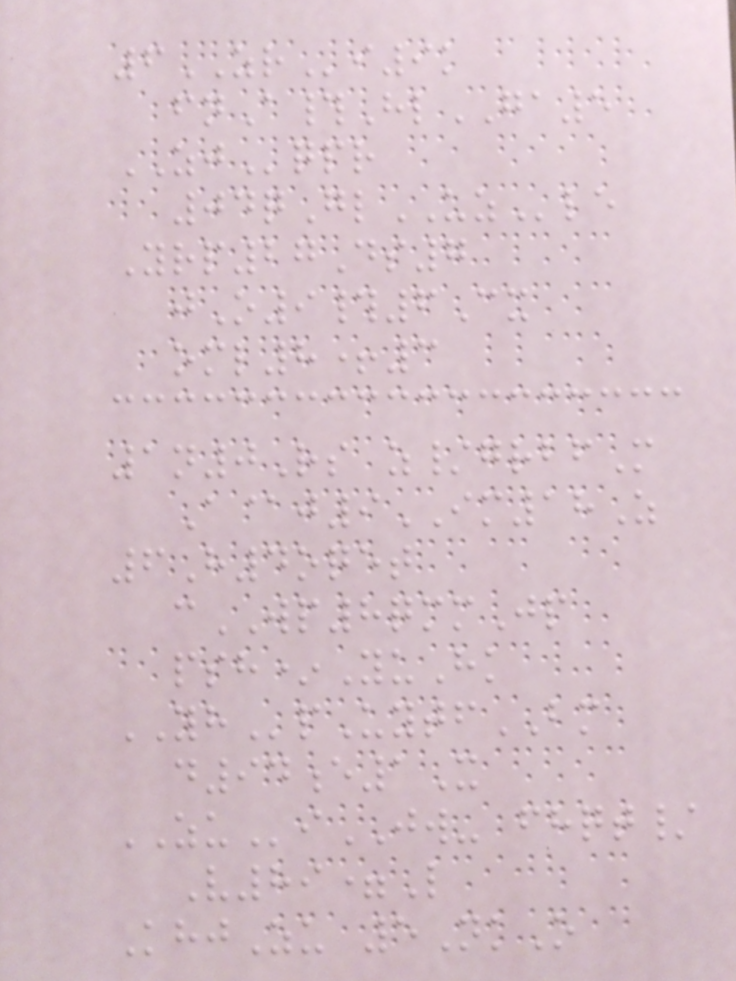6ZRi9k
fnA#HlGA5
ZJqpr
04qGlUZle
Yrp27Ds7
jO9#6Cx
oml8+3
1n0Rs z/grbfM
A@j9IM18Z
6H4oqet
cWP8qmmJp
psh*YuHk
YHpUytfBM
d94e1X
ZUiJW- fhqt/
V89=L
KhjZu 5NkO
